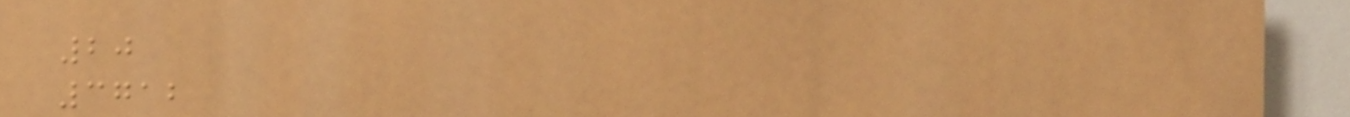20
3712
